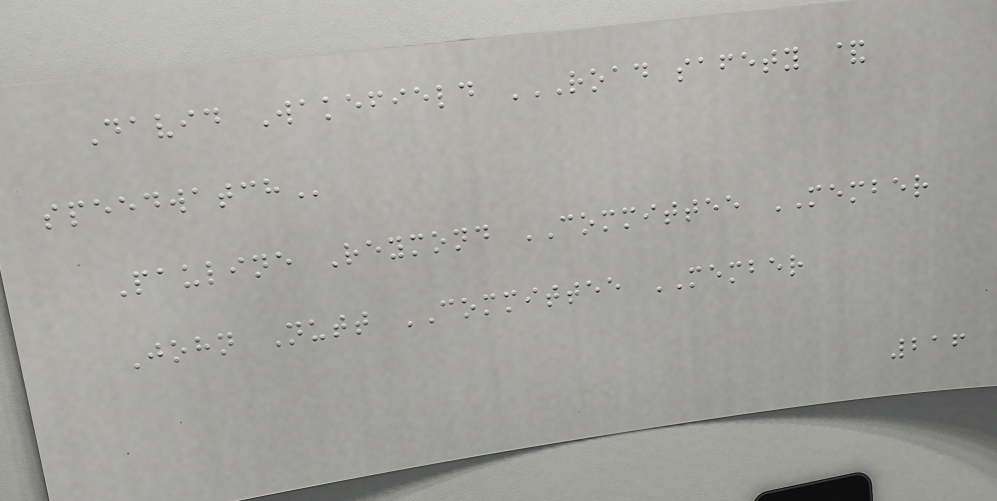David Wakefield ROAD SAFETY &
SPEEDWATCH
Pauline Reymond COMMITTEE MEMBER
John Nutt COMMITTEE MEMBER
216
